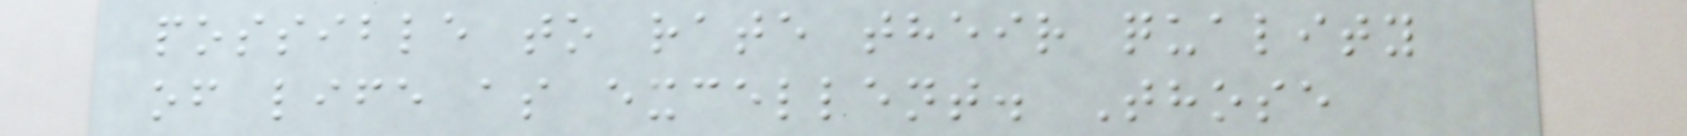possible to rate their quality
of life as excellent. Those
